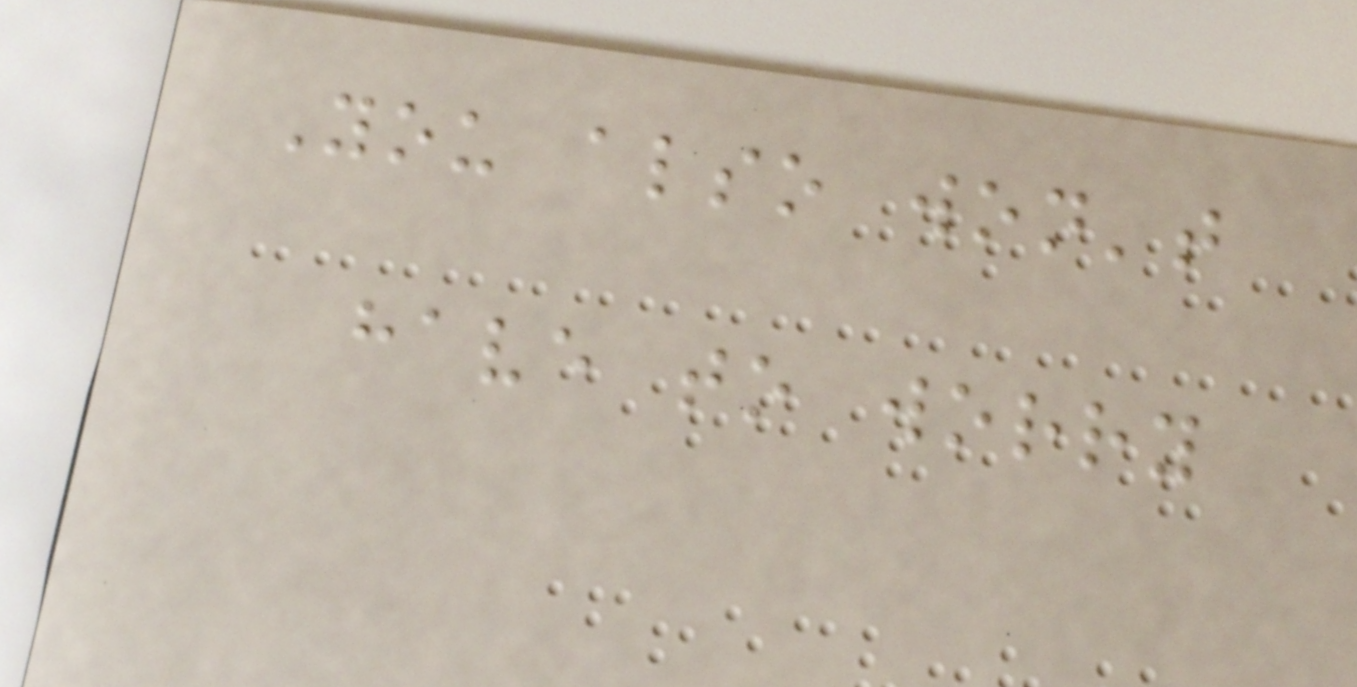You also won't
have to worry
